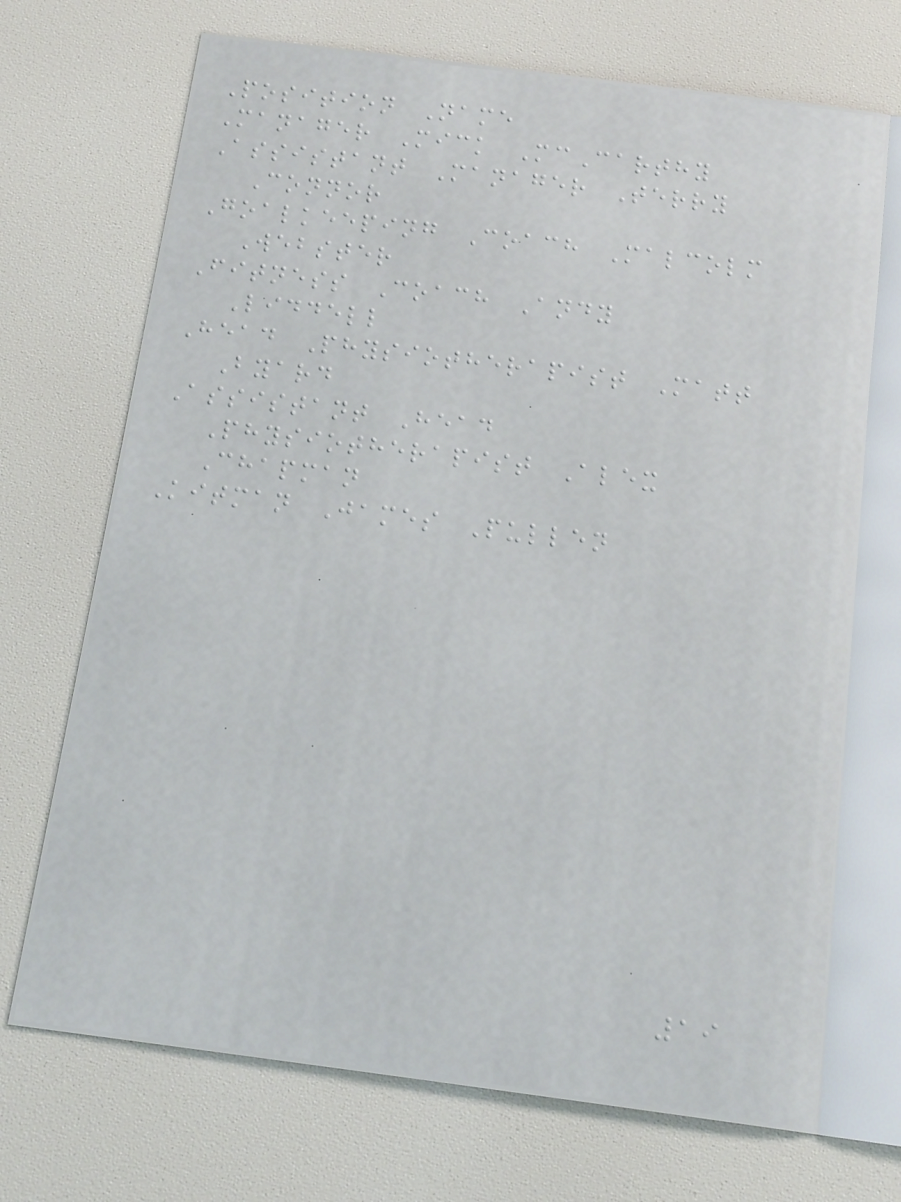Position Name
Manager Mick McCarthy
Assistant Manager Terry
Connor
Goalkeeping Coach Malcolm
Webster
Fitness Coach Andy
Liddell
Head Physiotherapist Matt
Byard
Assistant Head
Physiotherapist Alex
Chapman
Kitman James Pullen
19
